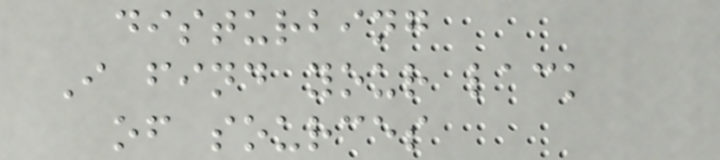disturbing
I find your lack
of sources
